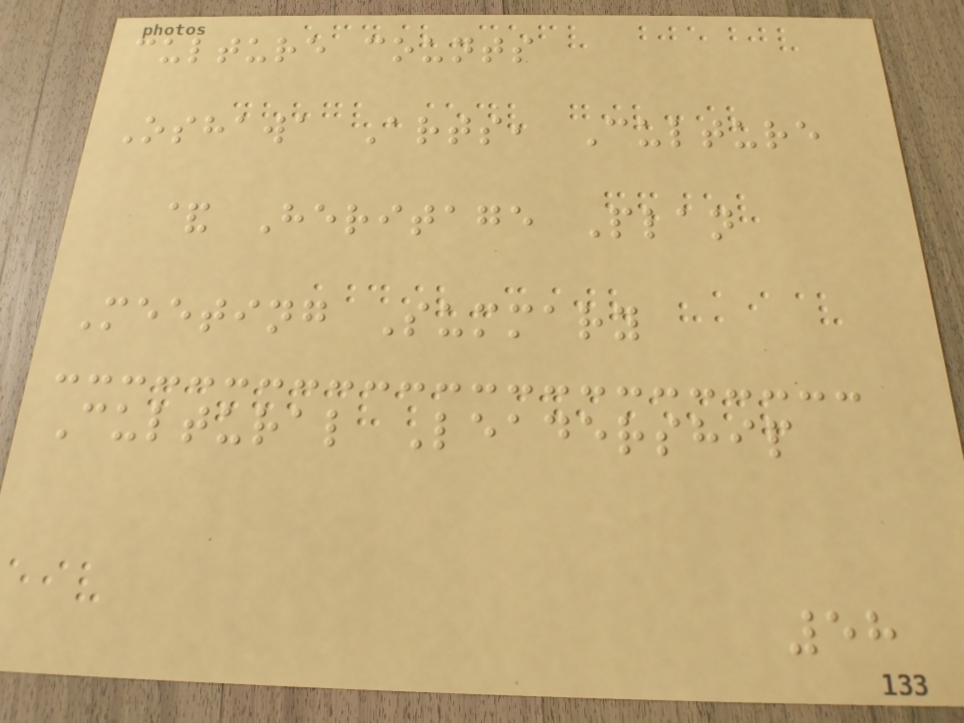culture counts
Oshawa Arts, Culture
& Heritage Plan
Meeting Summary
Cultural Leadership
58
